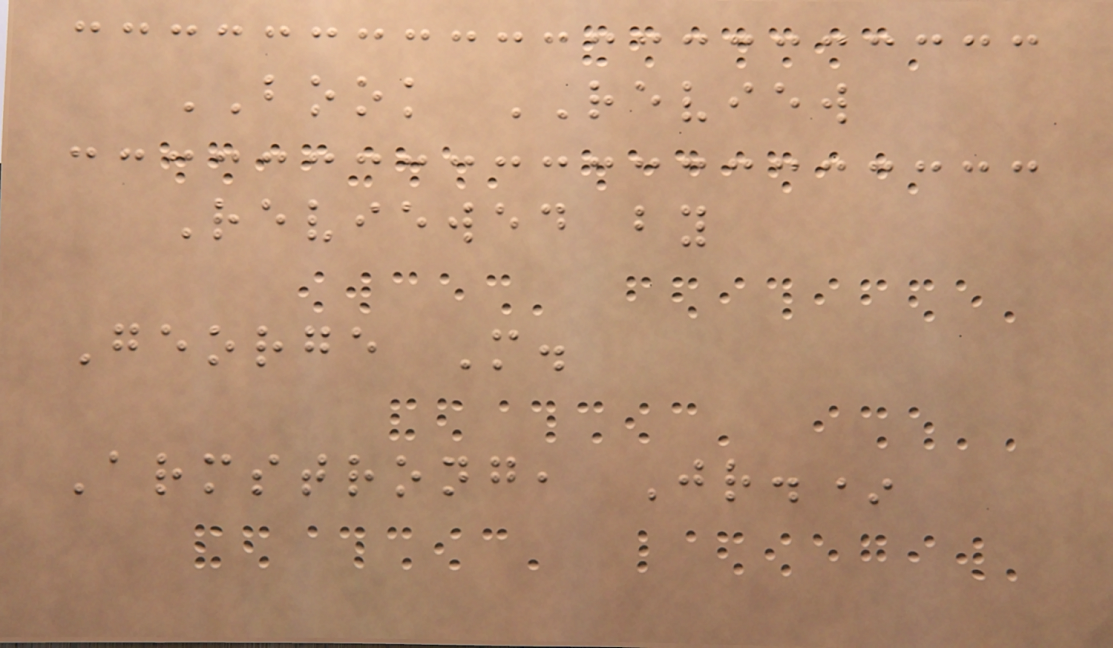BOOK REVIEW
Reviewed by
George M.
Armstrong, Jr.*
